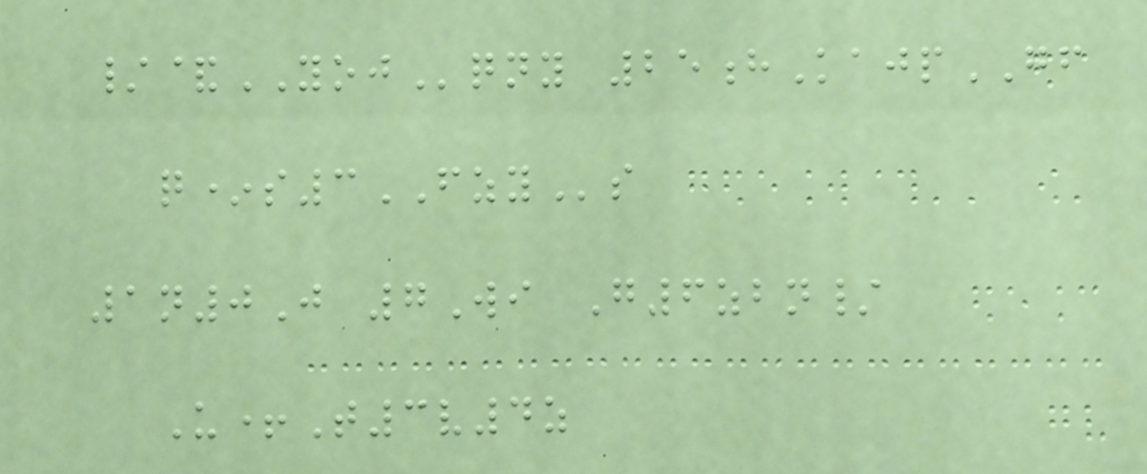/&YOJqny 25hKajpGF
q*s3FZYs
1n0J 7Wi G6zbn/
U+T3v4z
